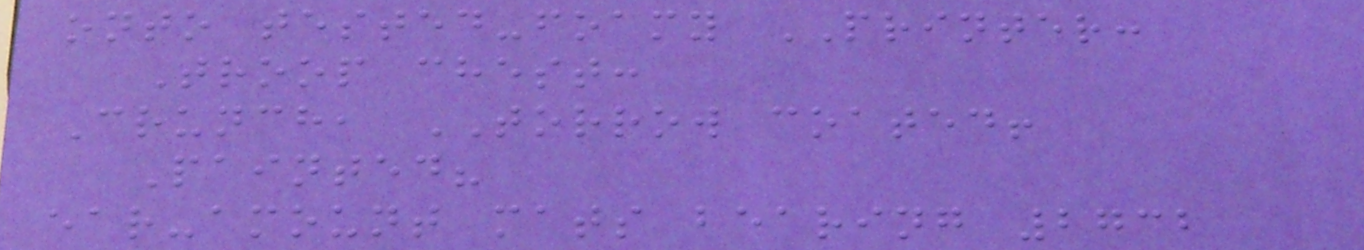onto tested-foamy PRINTER:
Troop chest:
Crunch, TORROW coated!
Painted?
ear-amount mats bearing 2732
